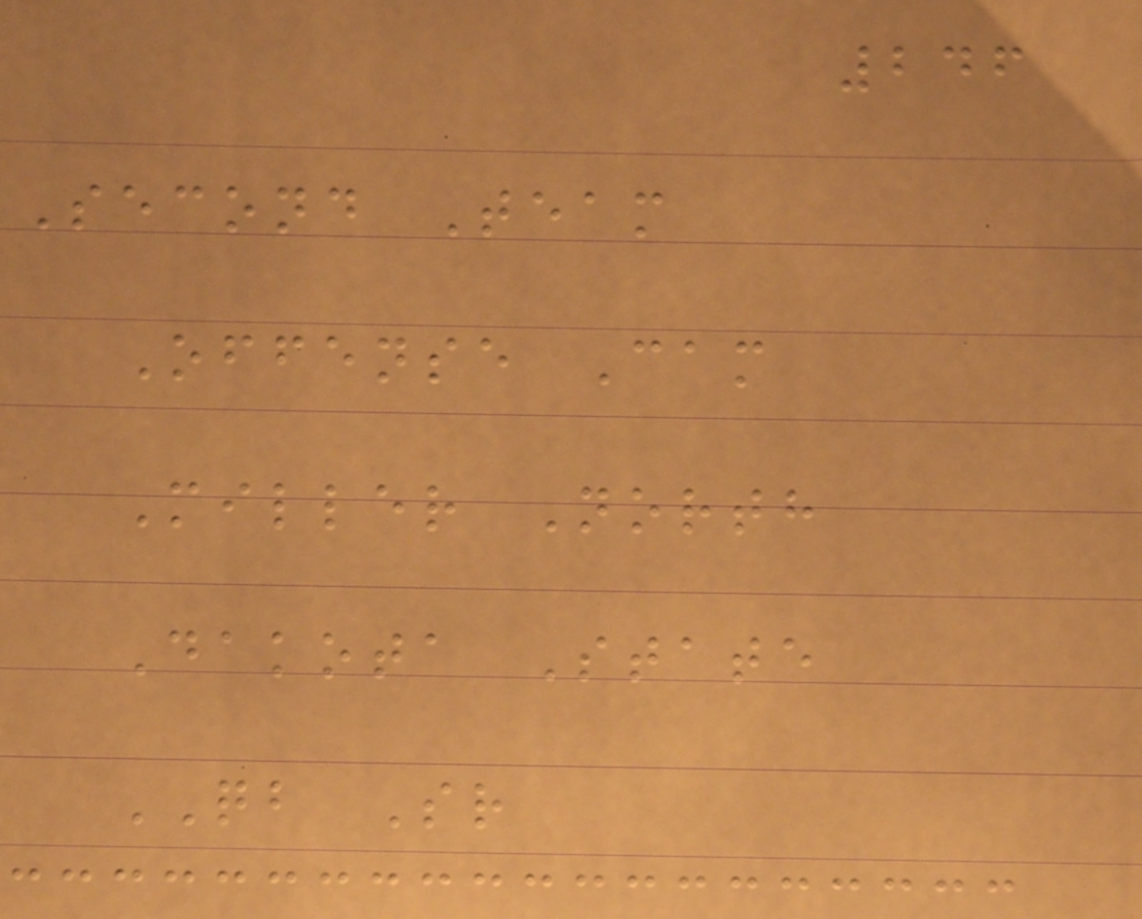246
Second Team
Offense Cam
Miller North
Dakota State
QB Sr
